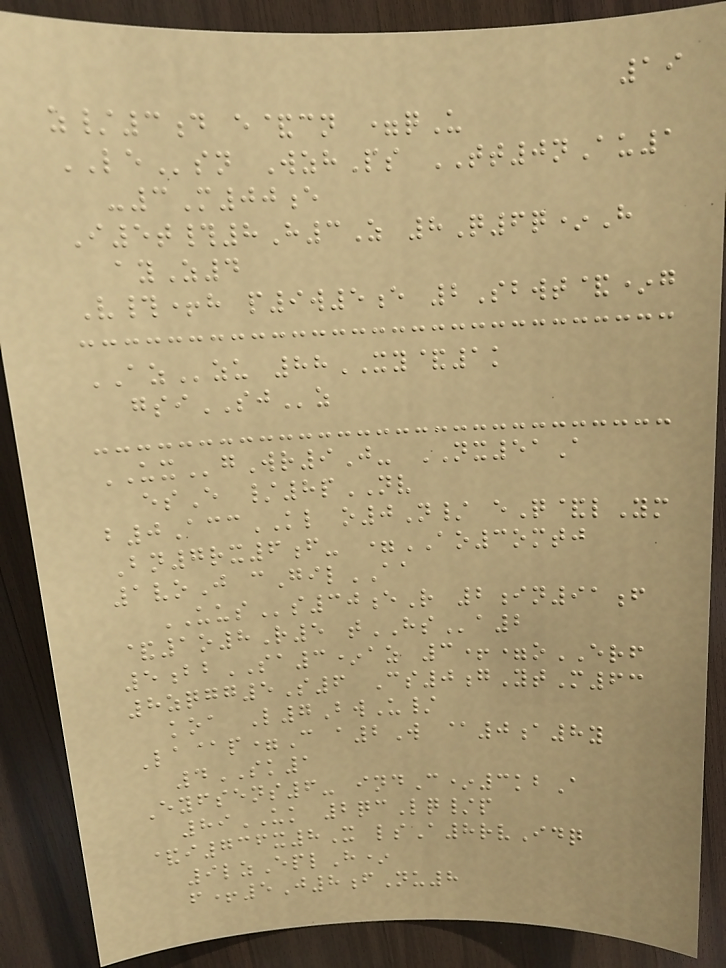19
z/3d e&cn =qU
LEsn WzhPs TT0nAu1
-3M00e
I5t#8H3Z 8Q6q*H
ayZ4
V#+h p9w5e 2Sbwt&*g
AZzu 88XY&1k
gsiSJz
UXgWr9J- NX51A
esE /8pNV
b0AccKL o0N/ eQ&lYm
Bn7rx6f- =AO3omtj
1voJ cGilAA
UUSs30eR 2in91f
&1o8R5 tHSa2
5bbSA3*az 3+=oERF
8zqgg5S6 Cs0gYtM63
koa L7BwU/
La@p=C a2W @0a8y
4SK1
Eyfsens6- indC*3kbA
89UK 2qcLq/p
&i736x8X lsA8rvIdq
9lzEplH*
f+5J8fNu8
